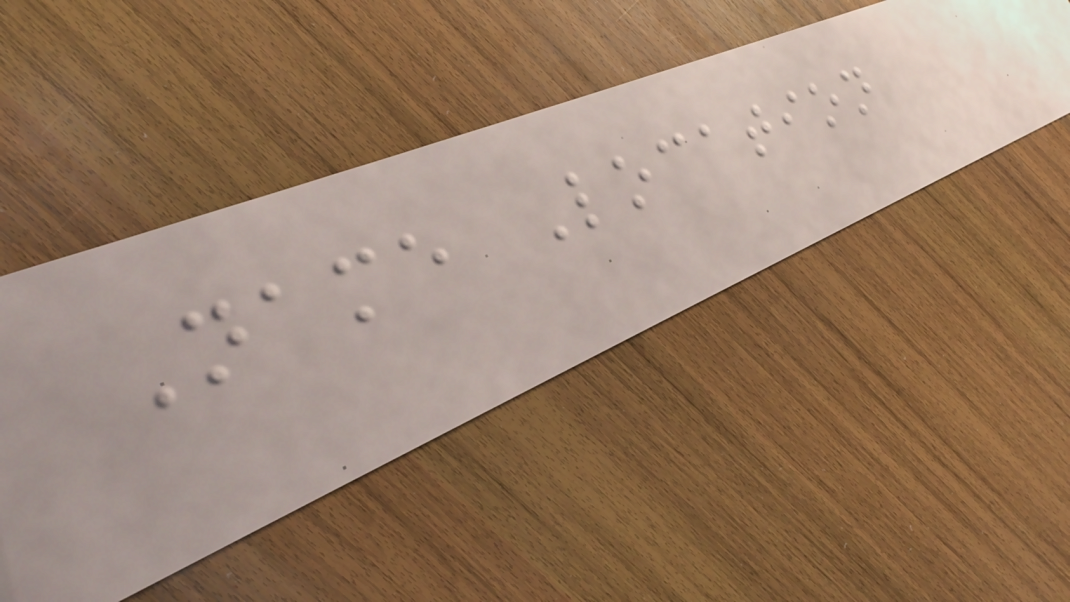Name Location
